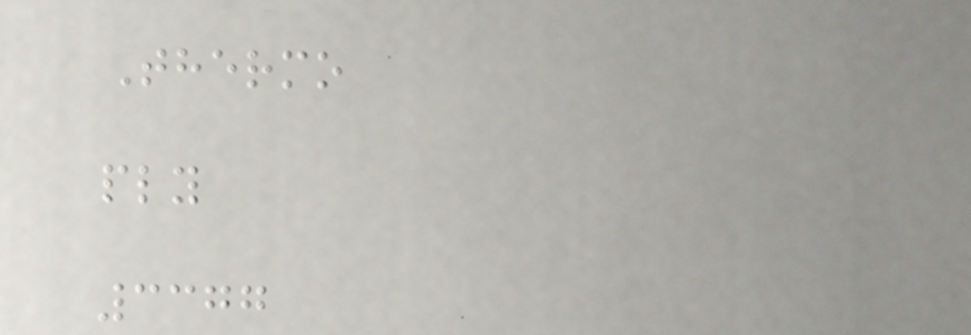Thermo
ply
3377
